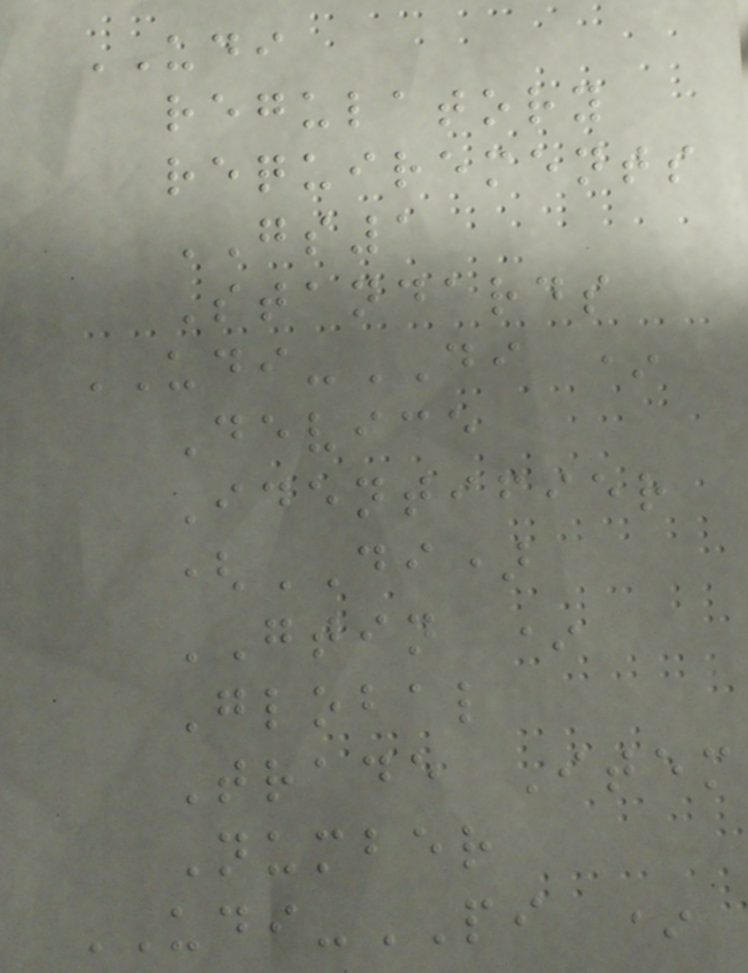UDI
regulatory
requirements
GS1
Standards
UDI-DI *
Device
Identifier
(DI)
GTIN *
Global
Trade Item
Number
UDI-PI *
